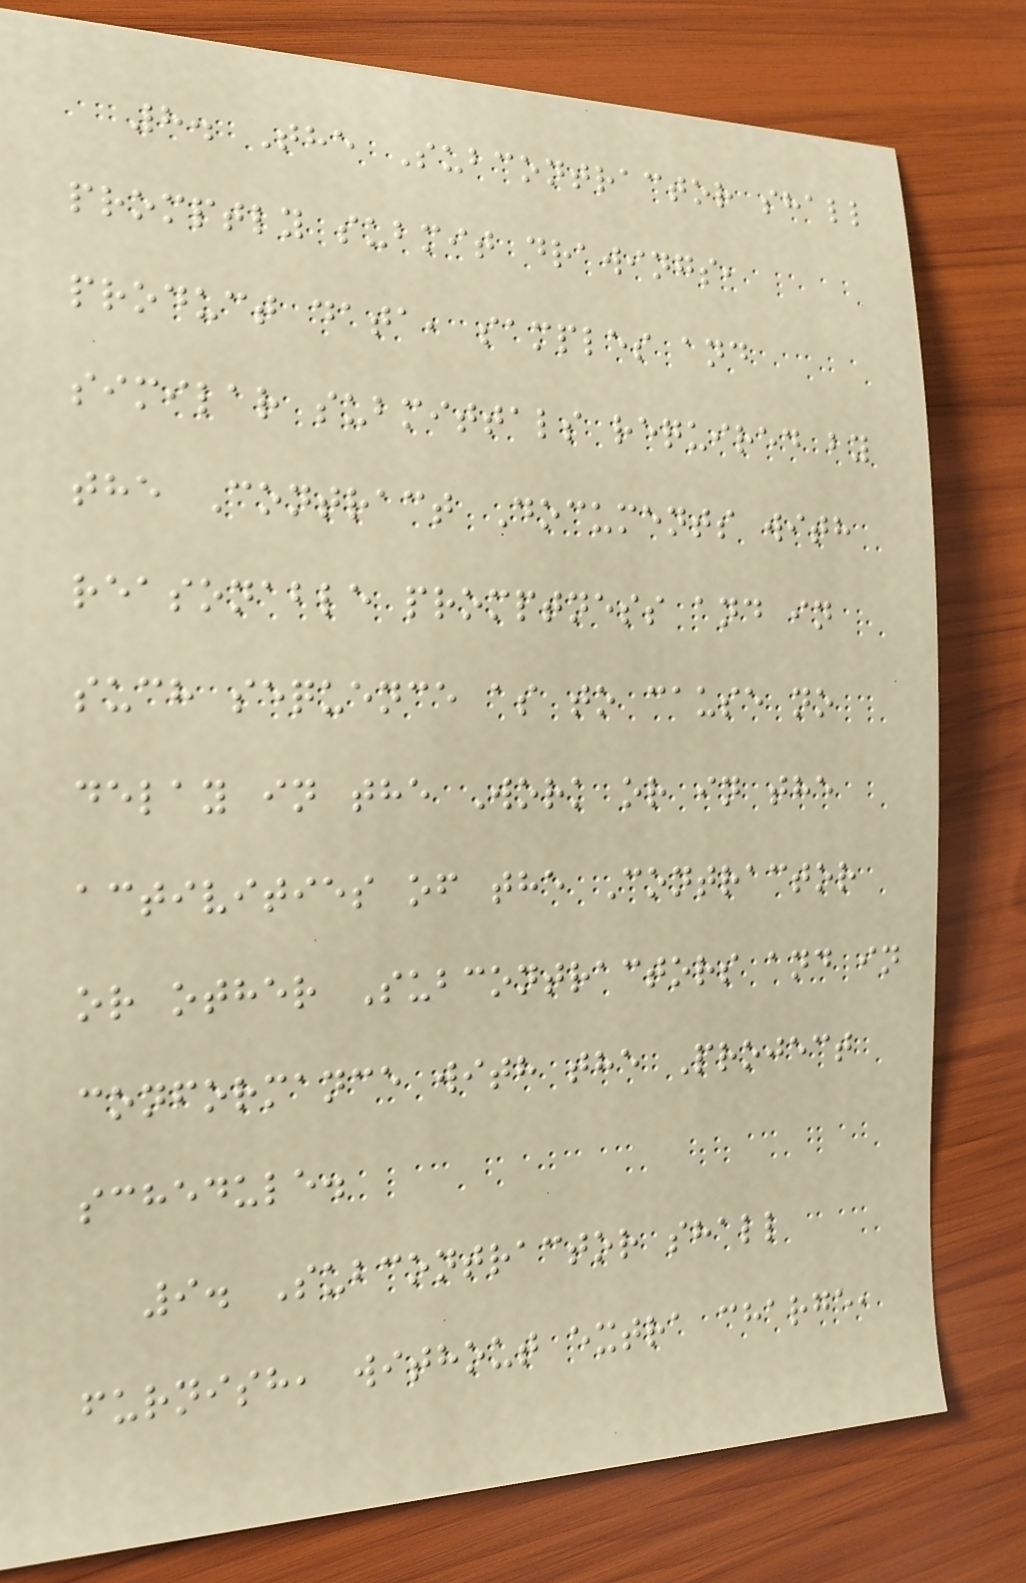8. The Subcontractor shall
promptly submit drawings,
product data, samples and
similar submittals required by
the Contract Documents with
reasonable promptness and in
such sequence as to cause no
delay in the Work or in the
activities of the Contractor
or other Subcontractors and in
conformance with the Project
schedule.
9. Subcontractor shall
furnish, without extra charge,
